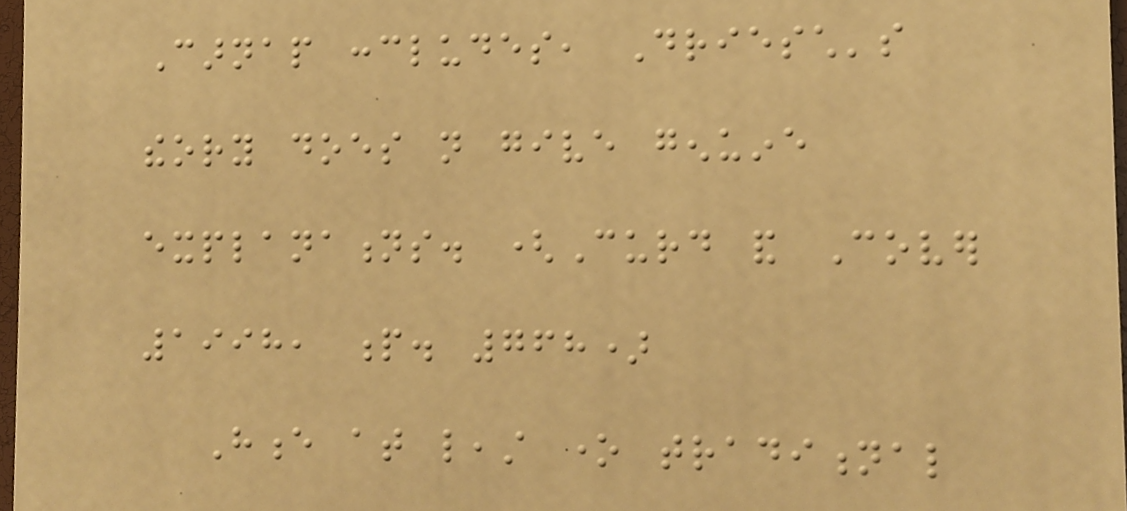Carnap concludes, Driesch's
theory does not give genuine
explanations. (Curd and Cover
1998, p. 768)
Hence at least one traditional
